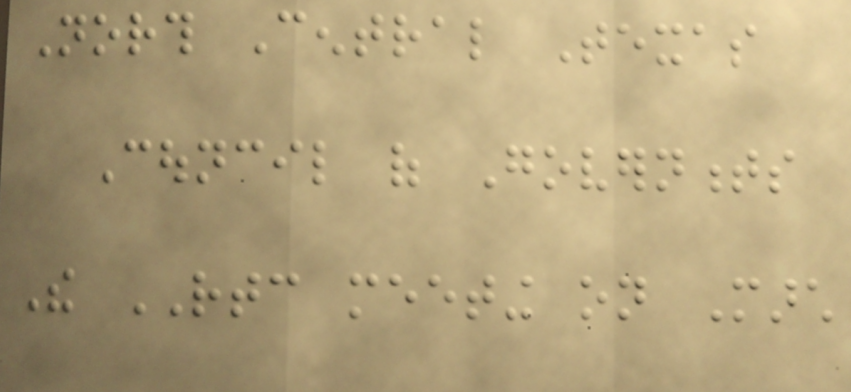North Central Texas
Council of Governments
The RTC meeting on March
